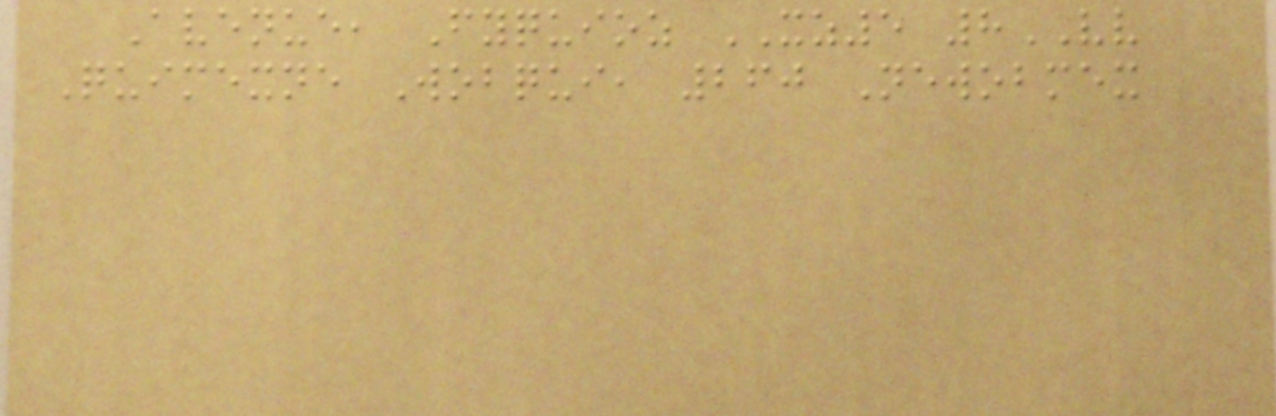Avenue, Fyquioz XZ5 8VV
Quimexne Wobqui, 260 Newobmex
